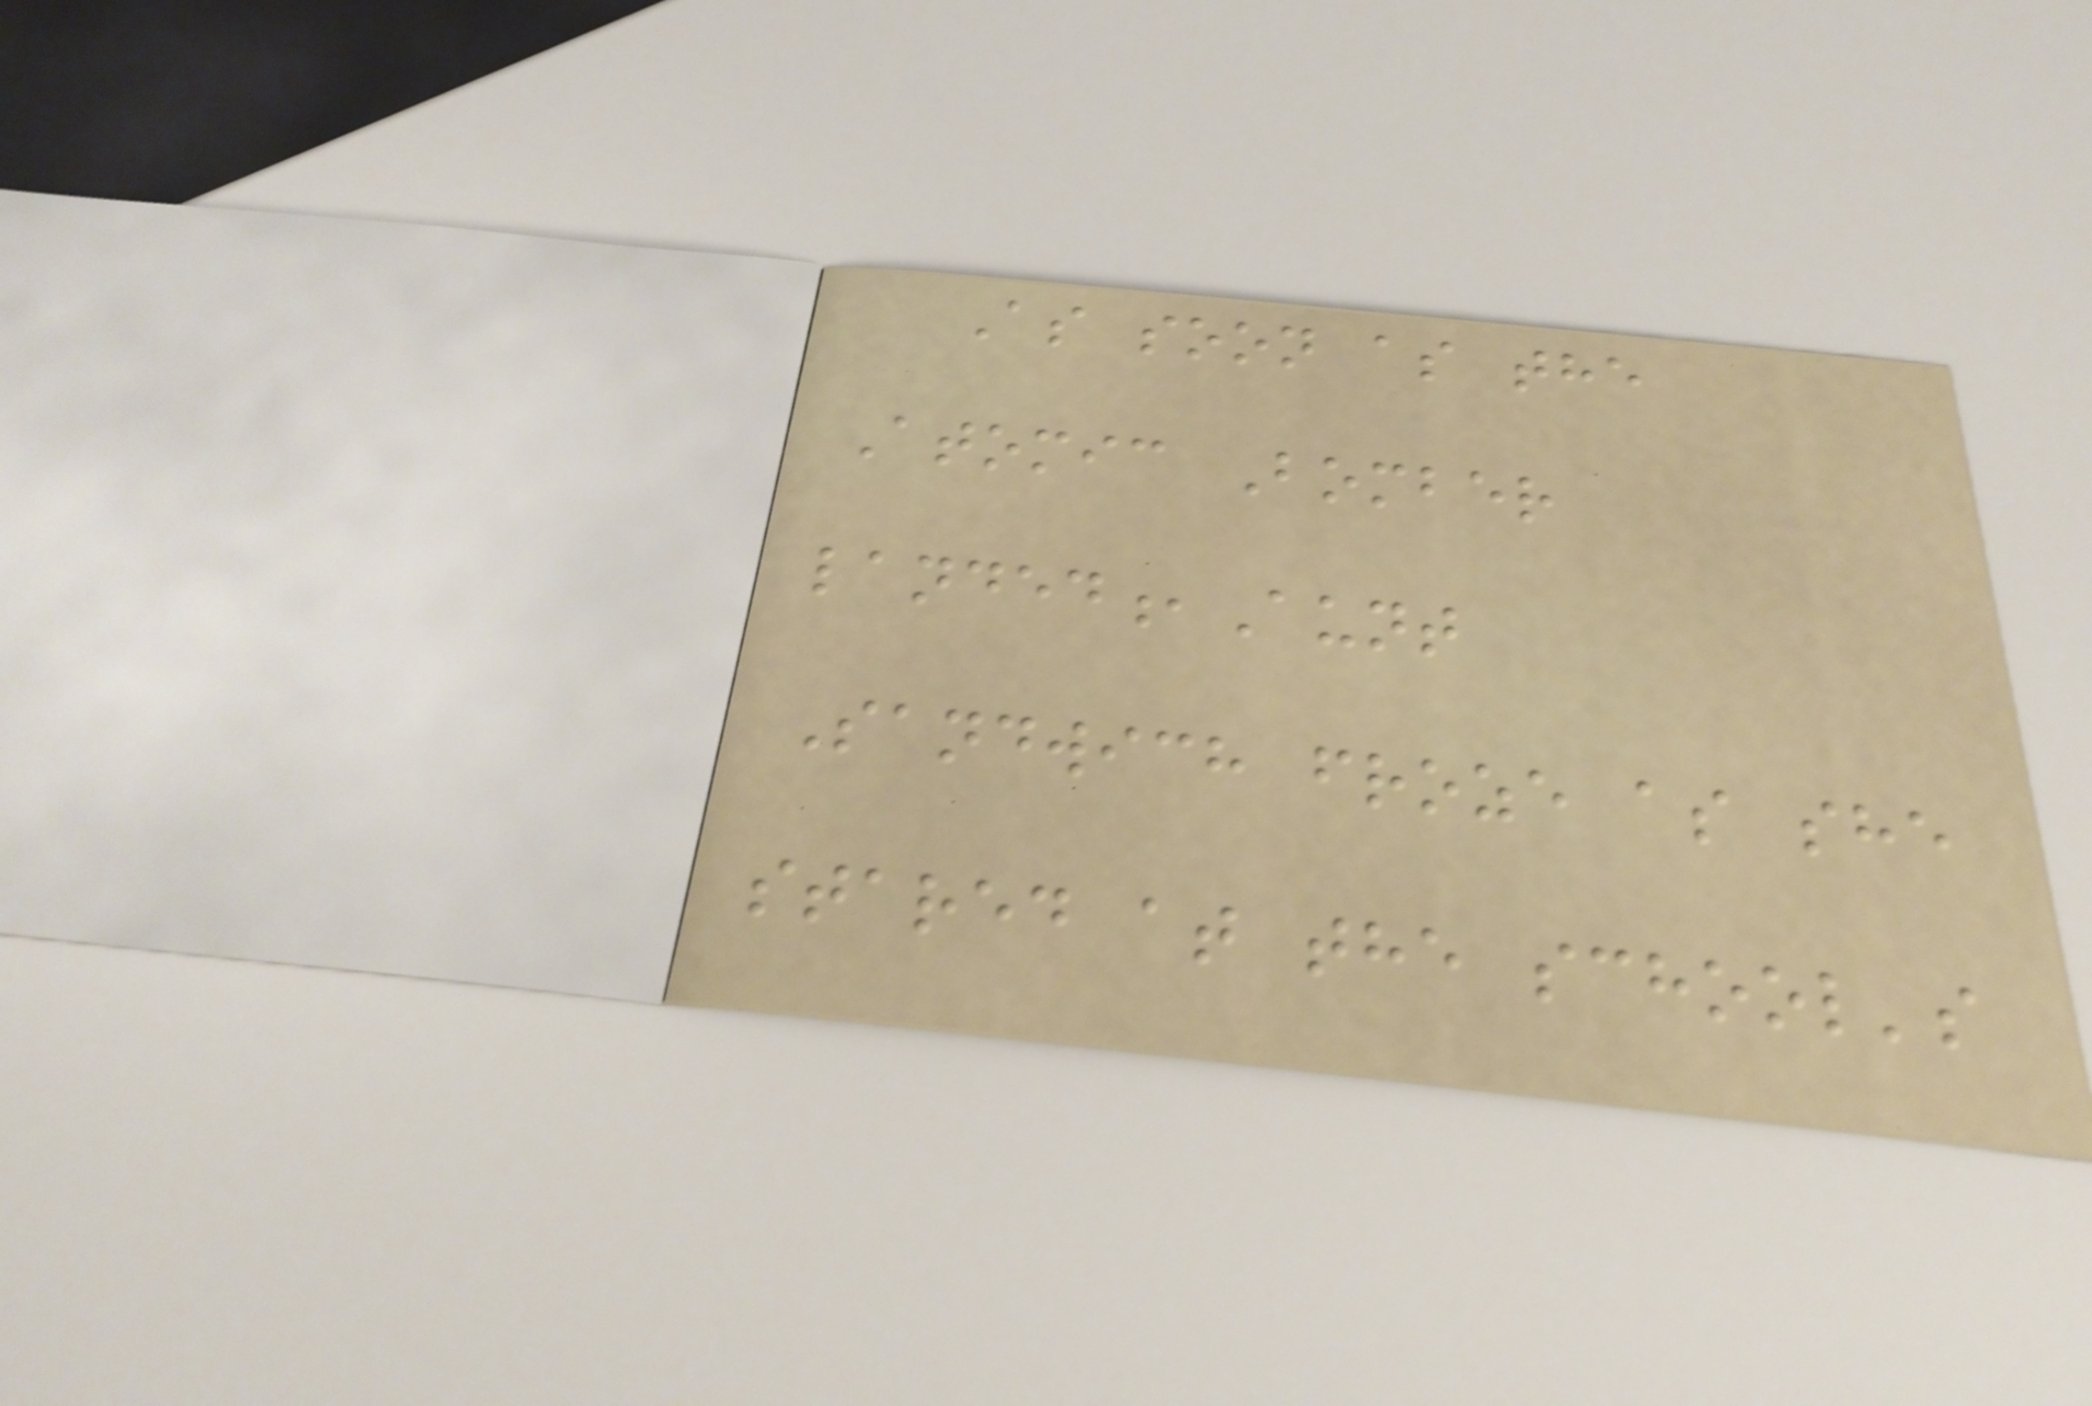As soon as the
Atomic Bomber
landed,Aunt
Sandwich froze as she
stared at the school's
